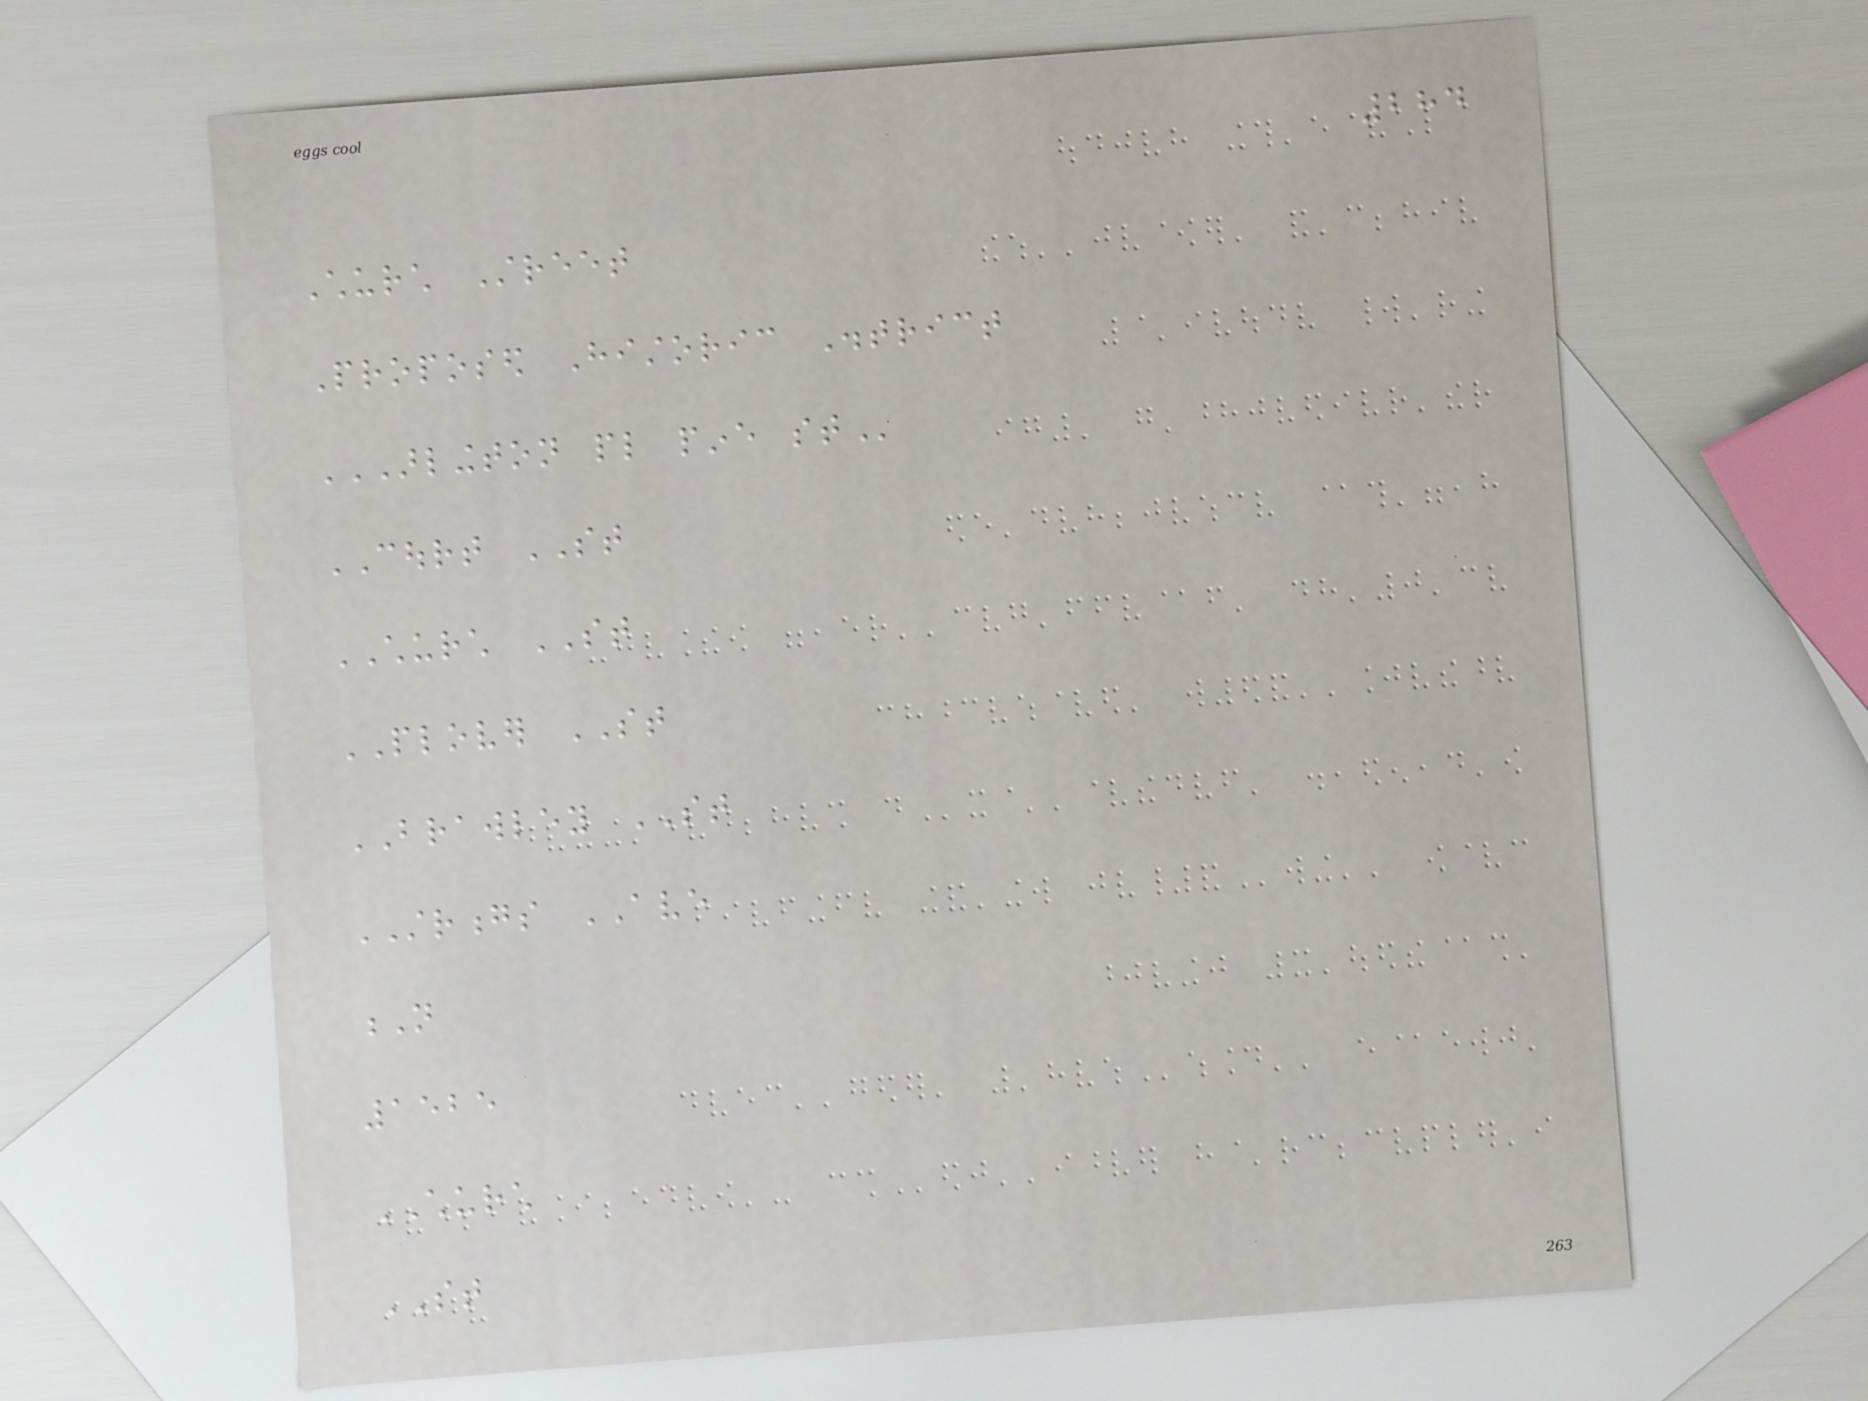284
Church Street
Proposed Historic District
ARLINGTON PL PINE ST
COURT ST
CHURCH ST
PLOVER ST
BRAWLEY ST
STRONGS AVE
N
1525
CHURCH
ST
